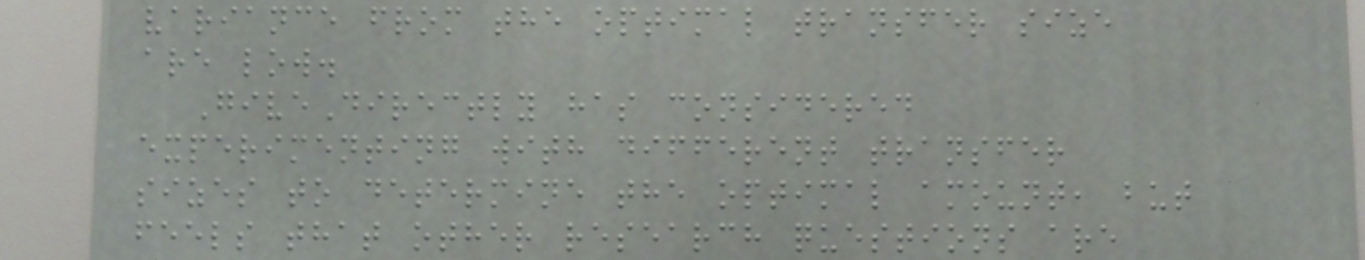variance from the optimal transfer size
are low.
GiveDirectly has considered
experimenting with different transfer
sizes to determine the optimal amount, but
feels that other research questions are
